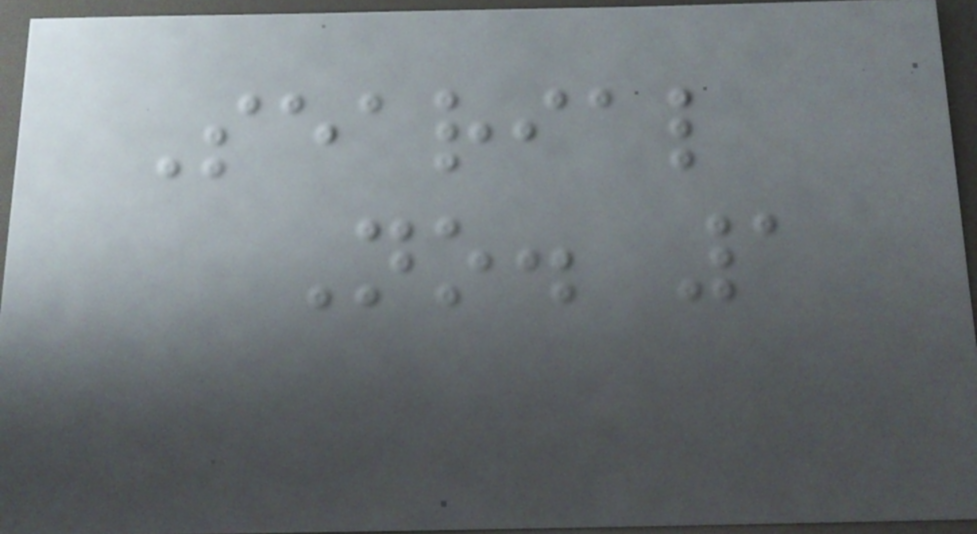Searial
No. 1
